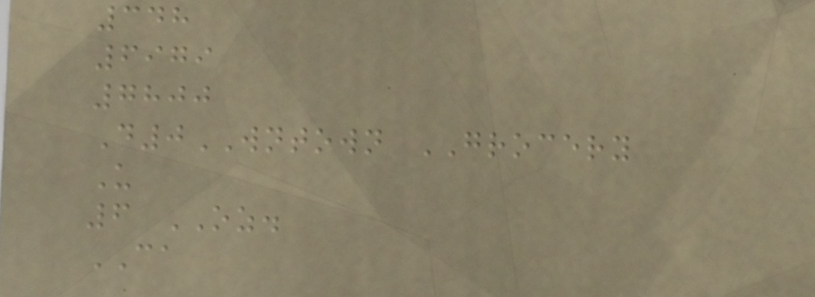348
6979
7800
D0WNTOWN GROCERY
U
6 OZ.
CA
